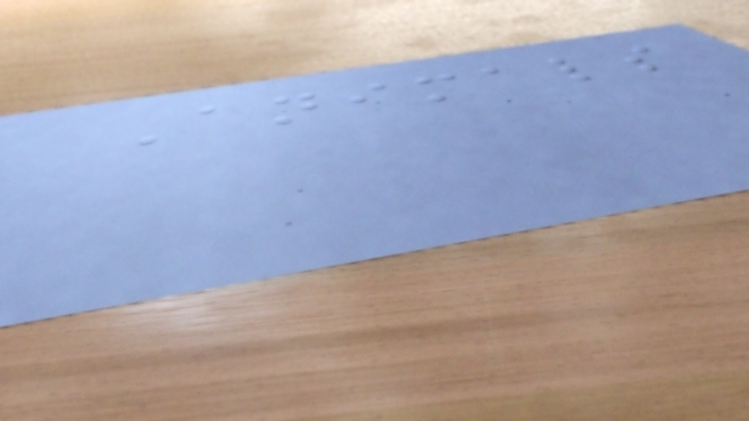Animals
